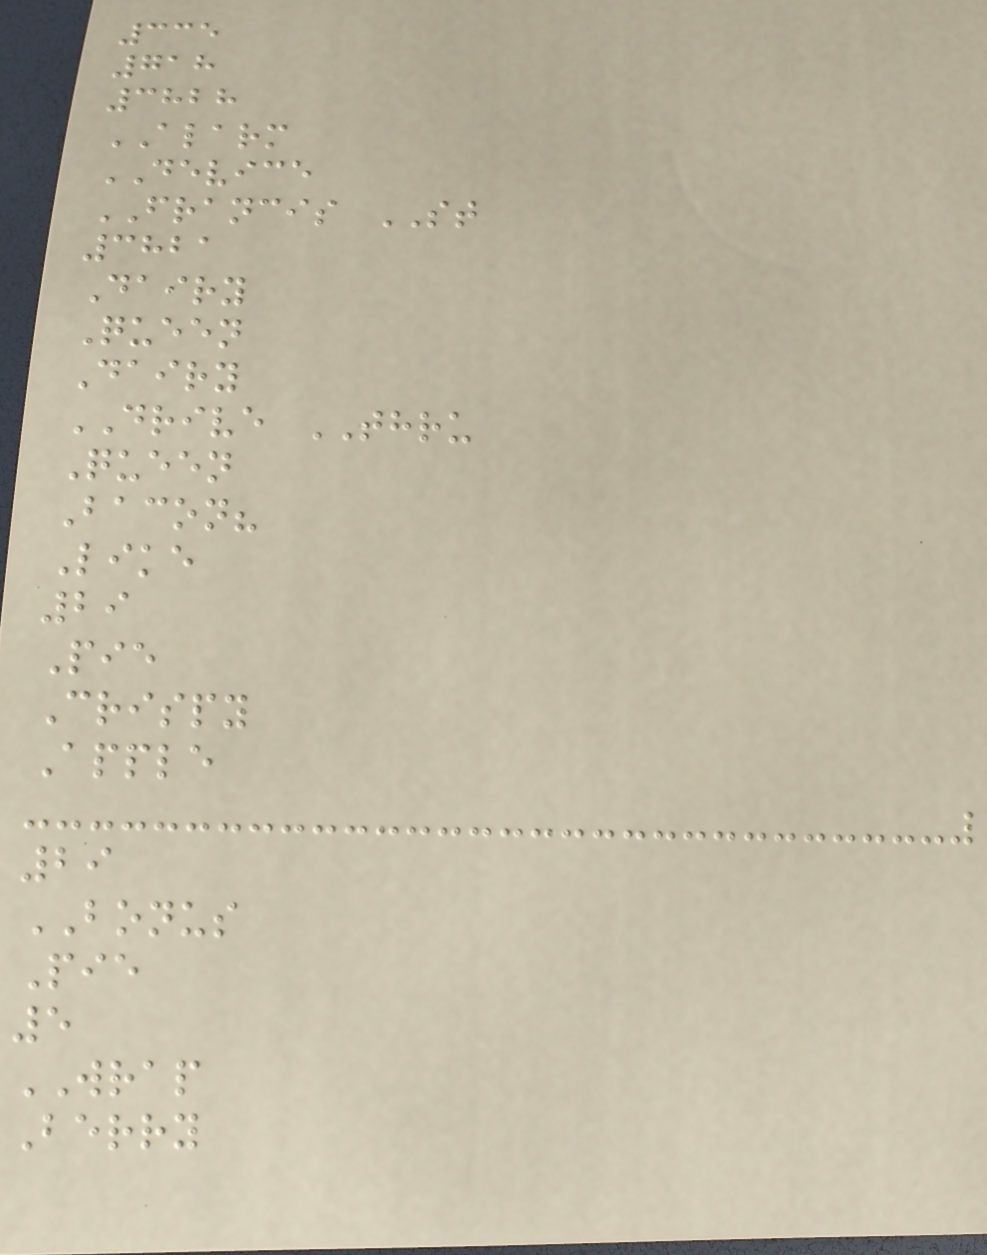335
718
3828
ALARM
DEVICE
FRANCIS ST
3821
Dairy
Queen
Dairy
DRIVE THRU
Queen
Bacon?
Like
29
Pie
Crispy
Apple
29
BONUS
Pie
5
WRAP
Berry
